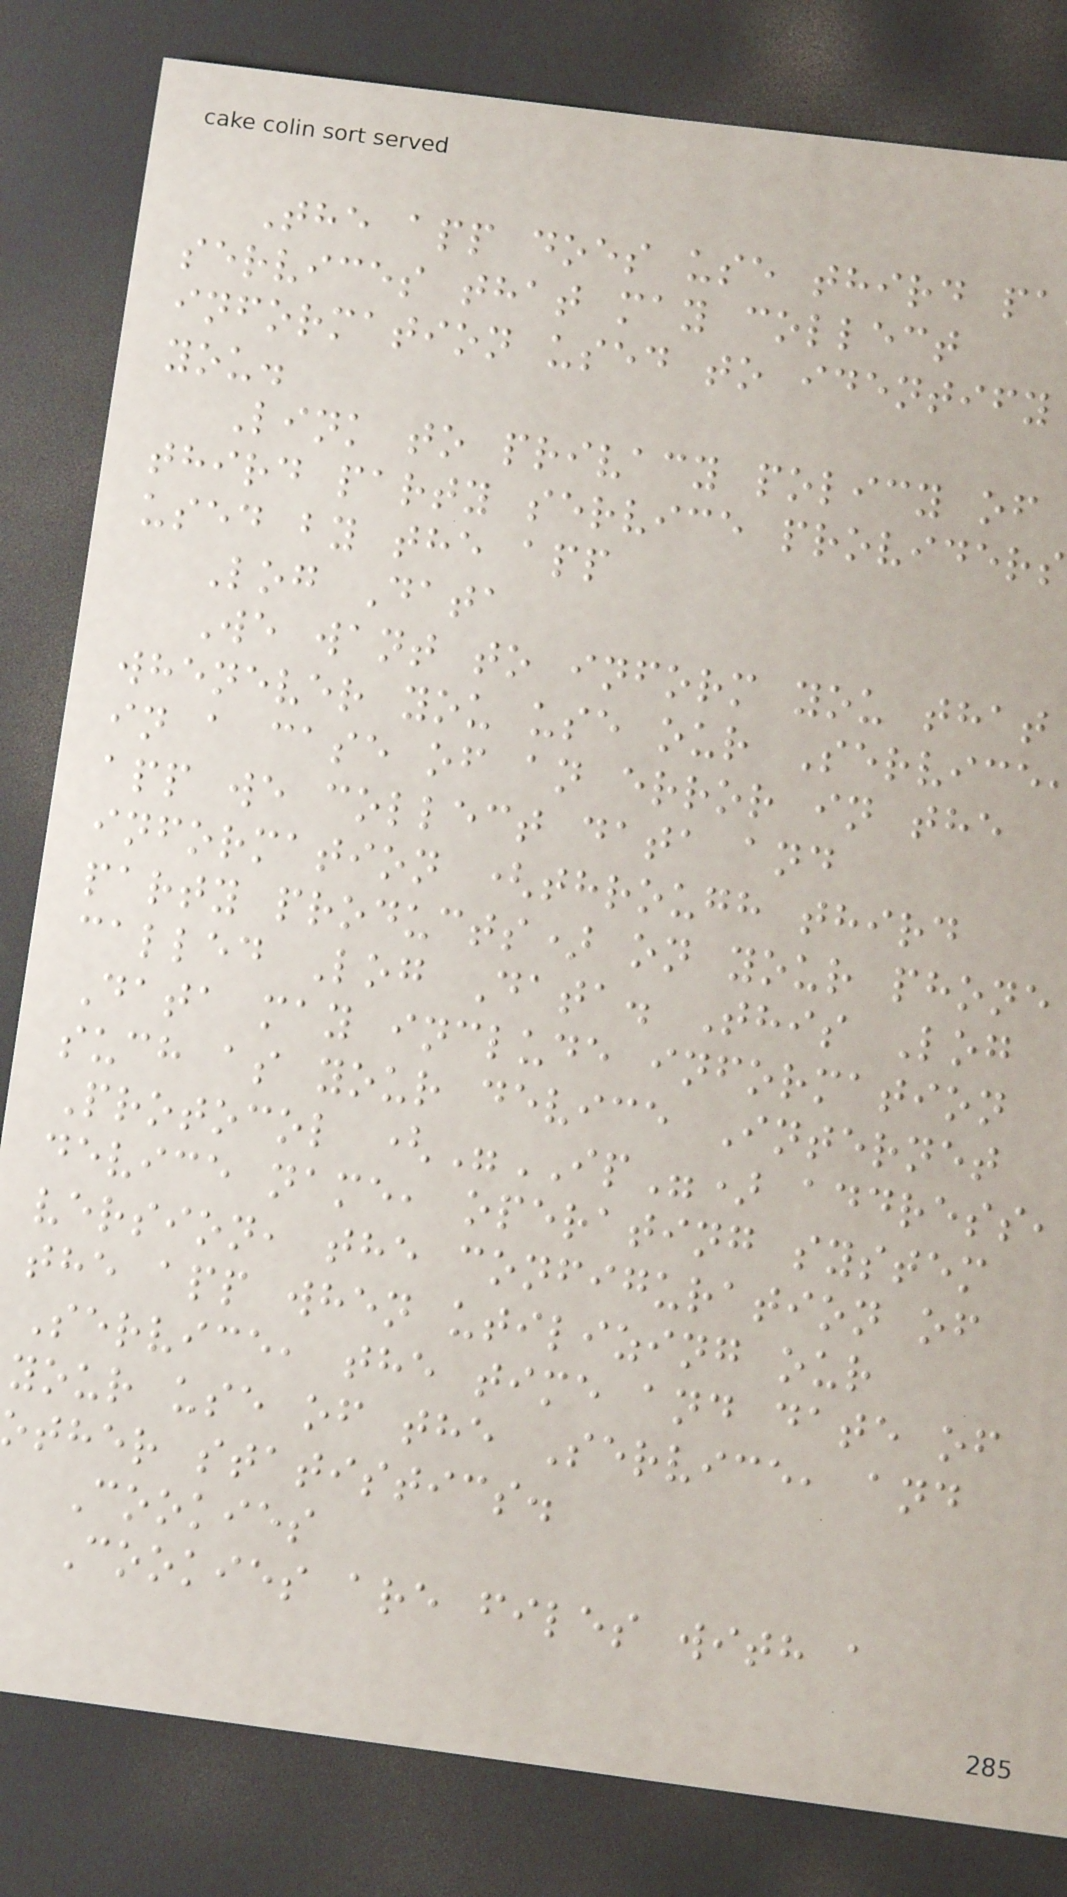The app does use third pa
services that may collect
information used to identify
you.
Link to privacy policy of
third party service providers
used by the app
Log Data
We want to inform you that
whenever you use our Service
in a case of an error in the
app we collect data and
information (through third
party products) on your phone
called Log Data. This Log
Data may include information
such as your device Internet
Protocol ("IP") address,
device name, operating system
version, the configuration of
the app when utilizing our
Service, the time and date of
your use of the Service, and
ther statistics.
Cookies
Cookies are files with a
